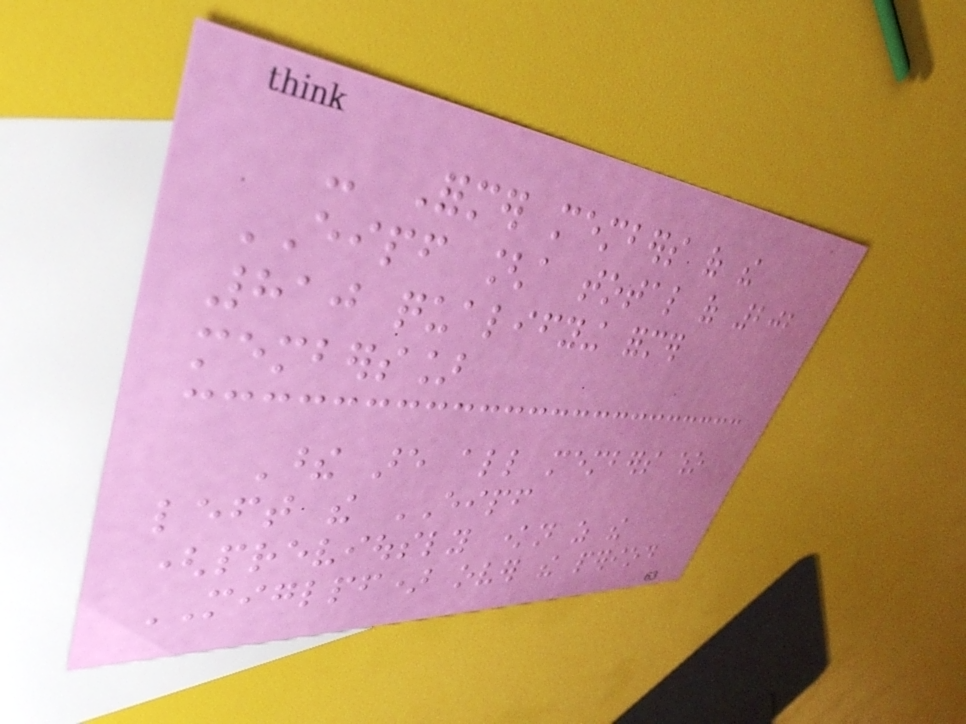- Former members of the
EIPF [a total of 202
810 qualifying former
members]
These are all members who
left the EIPF
(previously known as the
MIGLPF) over the period
